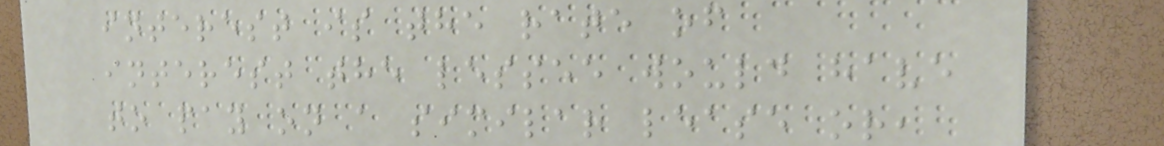interest is the rate of
interest the lessee would have
to pay on a similar lease or,
